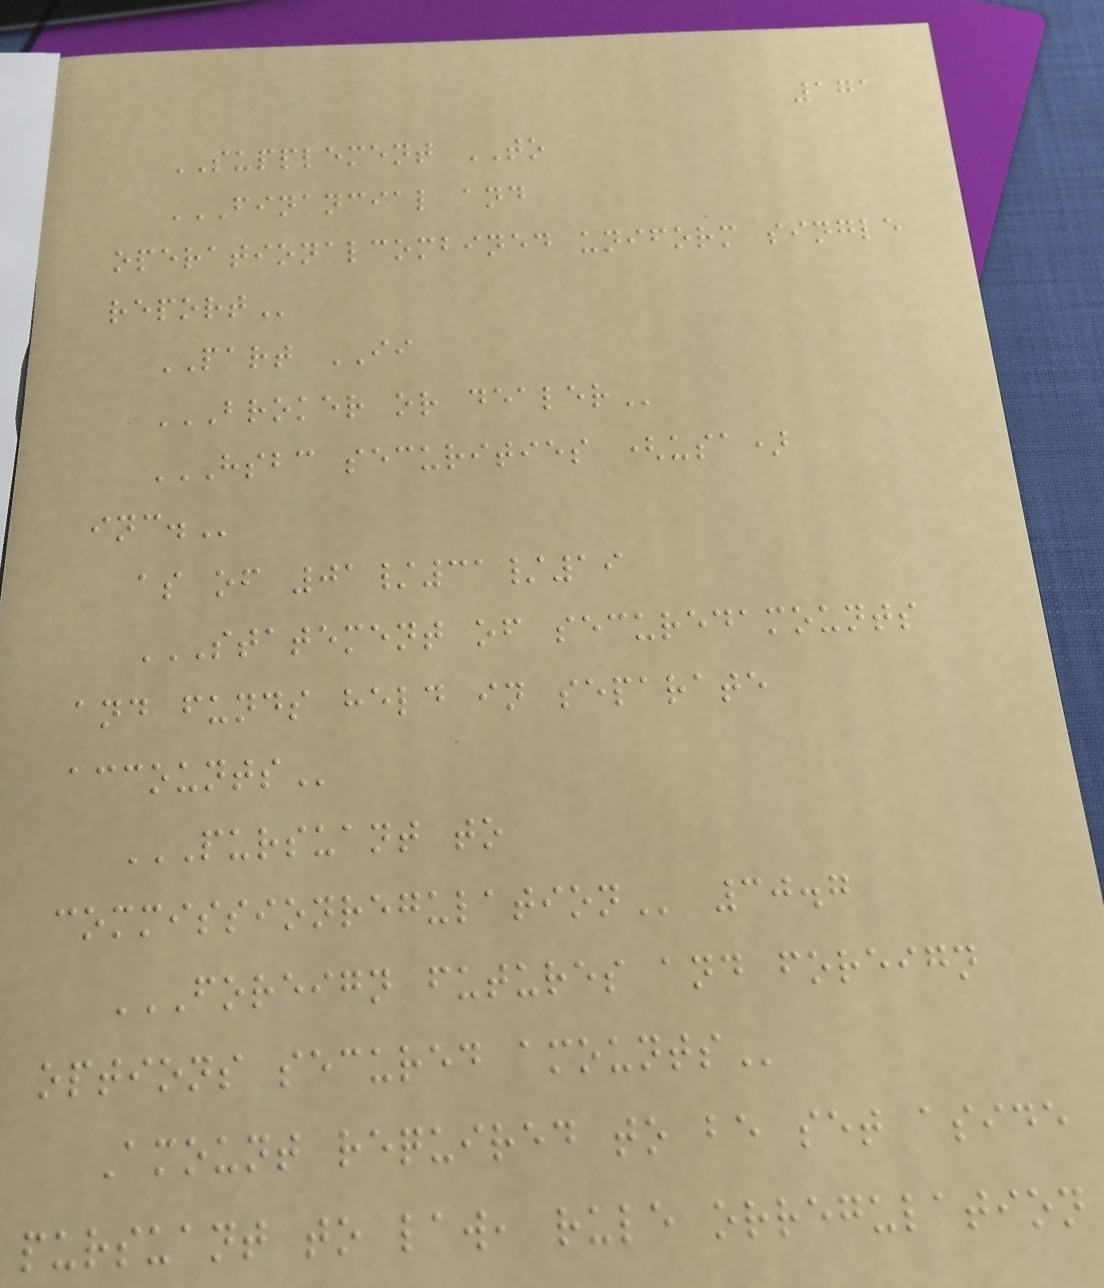171
SUPPLEMENT TO
FINANCIAL AND
OPERATIONALCOMBINED UNIFORM SINGLE
REPORT
PART II
BROKER OR DEALER
HSBC SECURITIES (USA)
INC.
as of 01/31/19
STATEMENT OF SECUREDAMOUNTS
AND FUNDS HELD IN SEPARATE
ACCOUNTS
PURSUANT TO
COMMISSIONREGULATION 30.7
FOREIGN FUTURES AND FOREIGN
OPTIONS SECURED AMOUNTS
Amount required to be set aside
pursuant to law, rule orregulation
